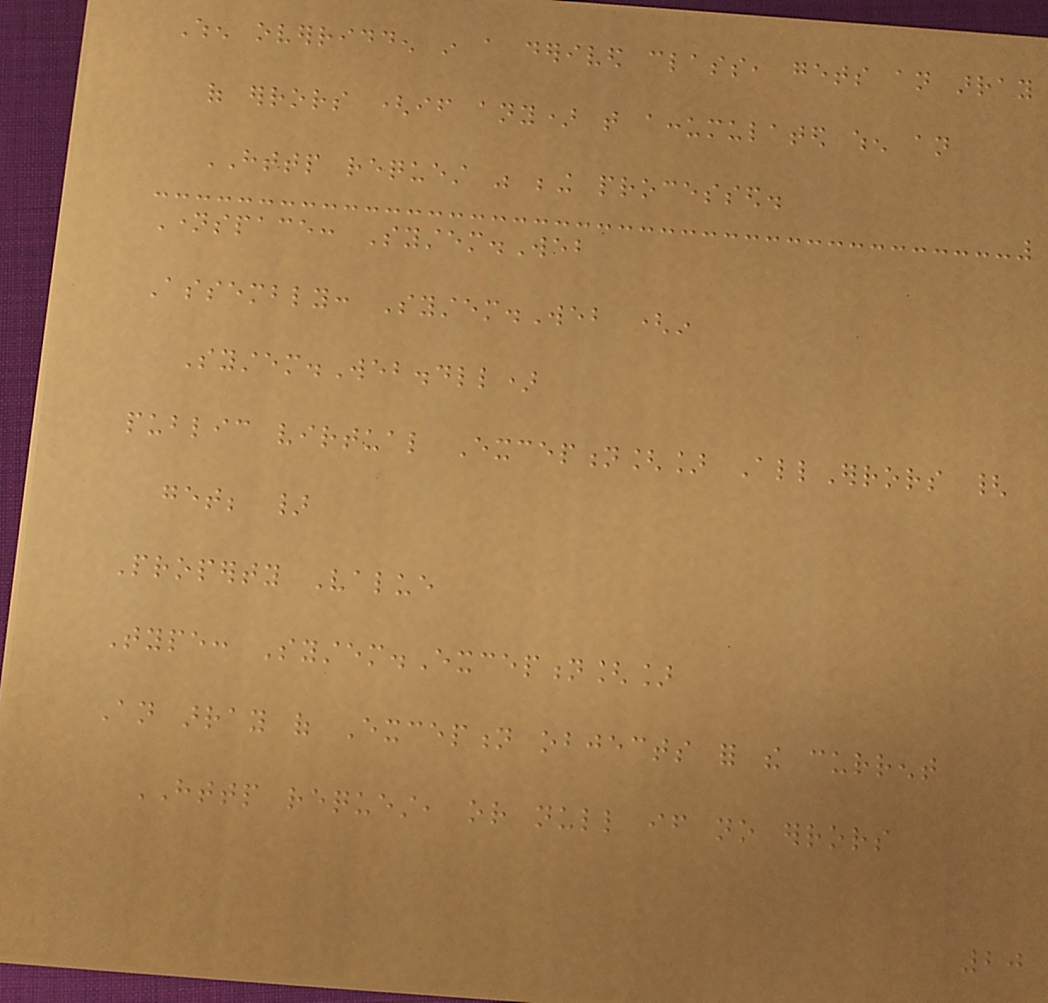When overridden in a derived class, gets an array
of errors (if any) that accumulated when an
HTTP request was being processed.
Namespace: System.Web
Assembly: System.Web (in
System.Web.dll)
public virtual Exception[] AllErrors {
get; }
Property Value
Type: System.Exception[]
An array of Exception objects for the current
HTTP request, or null if no errors
20
